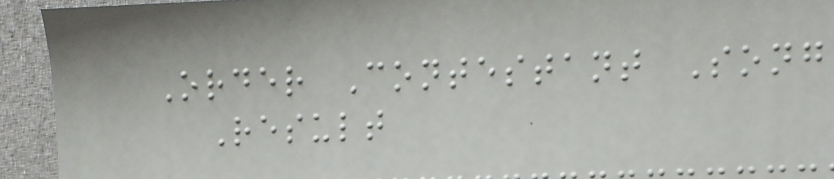Order Contestant Song
Result
